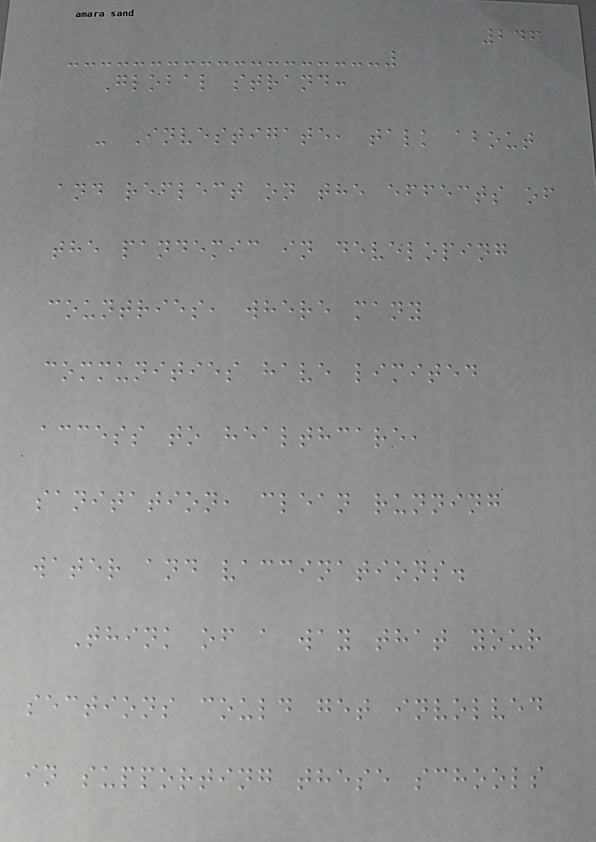246
Global strand:
- Investigate, talk about
and reflect on the effects of
the pandemic in developing
countries, where many
communities have limited
access to healthcare,
sanitation, clean running
water and vaccinations.
Think of a way that your
sections could get involved
in supporting these schools
